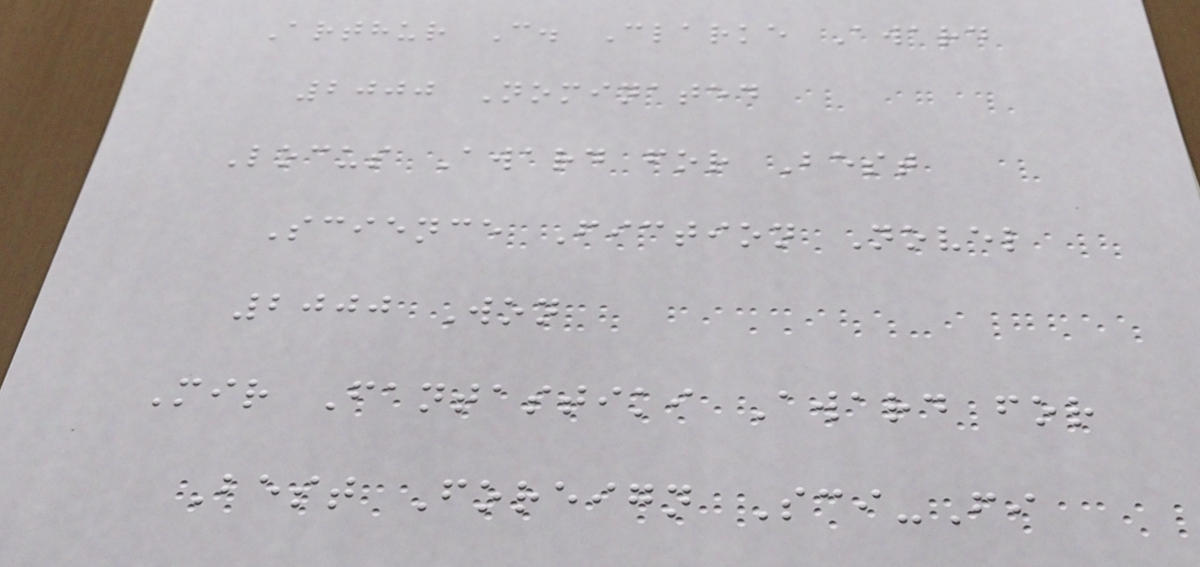Arthur C. Clarke Award
2000 Nominated
Locus Award for Best
Science Fiction Novel
2000 Won
Mir Fantastiki Award for
Best Foreign Sci-Fi
